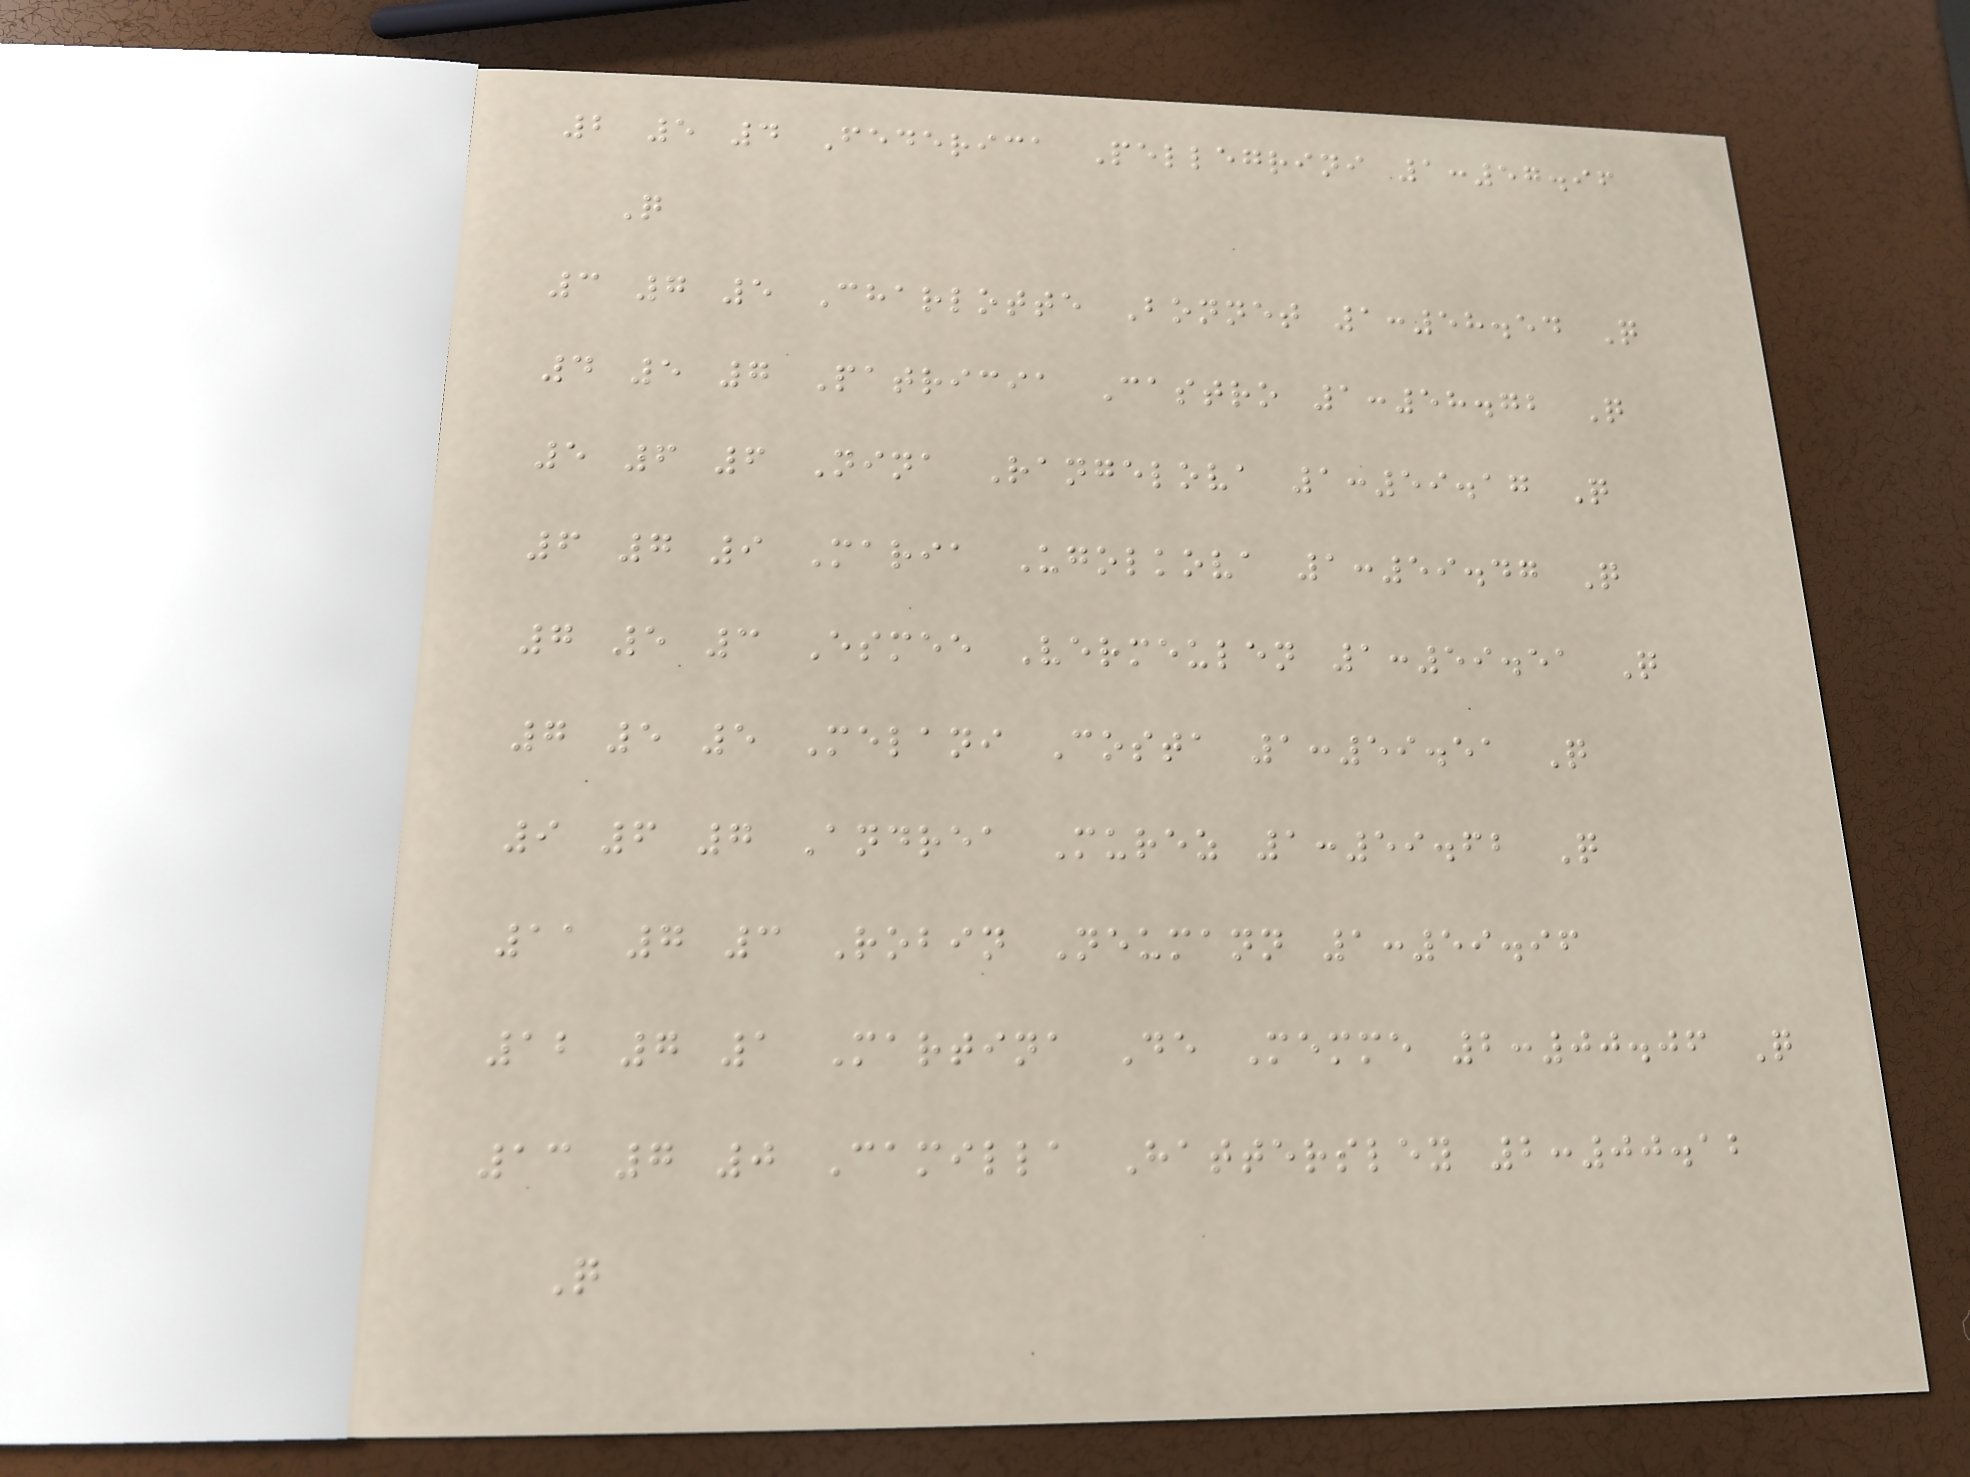2 5 4 Federica Pellegrini 1:57.96
Q
3 7 5 Charlotte Bonnet 1:58.54 Q
4 5 7 Patricia Castro 1:58.72 Q
5 6 6 Nina Rangelova 1:59.17 Q
6 7 9 Maria Ugolkova 1:59.47 Q
7 5 3 Esmee Vermeulen 1:59.51 Q
7 5 5 Melani Costa 1:59.51 Q
9 6 7 Andrea Murez 1:59.62 Q
11 7 3 Robin Neumann 1:59.96
12 7 1 Martina De Memme 2:00.06 Q
13 7 0 Camilla Hattersley 2:00.12
Q
